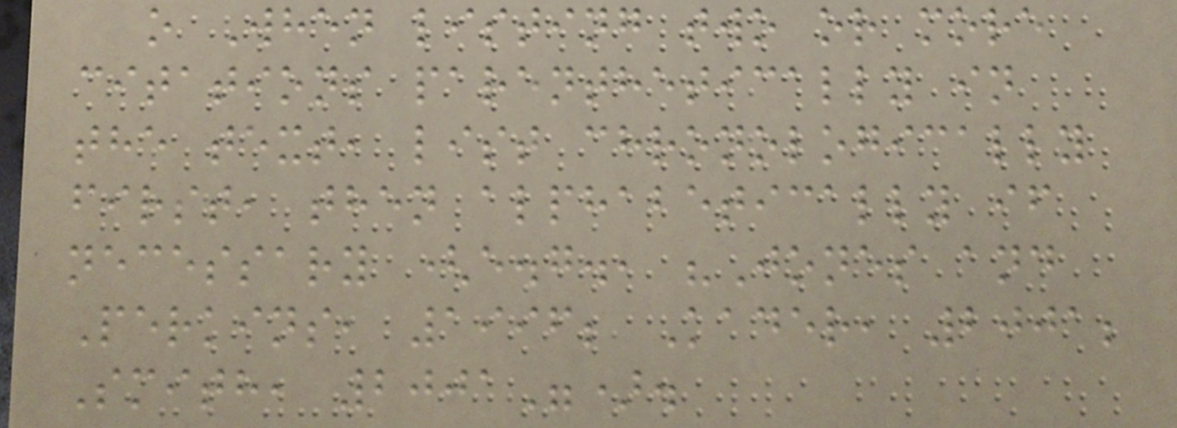o When listing two or more
citations parenthetically in
the text, list chronologically
first, then alphabetically if
necessary (e.g., "Jones and
Perkins, 1996; Kader, 2001;
Smith, 2001").
